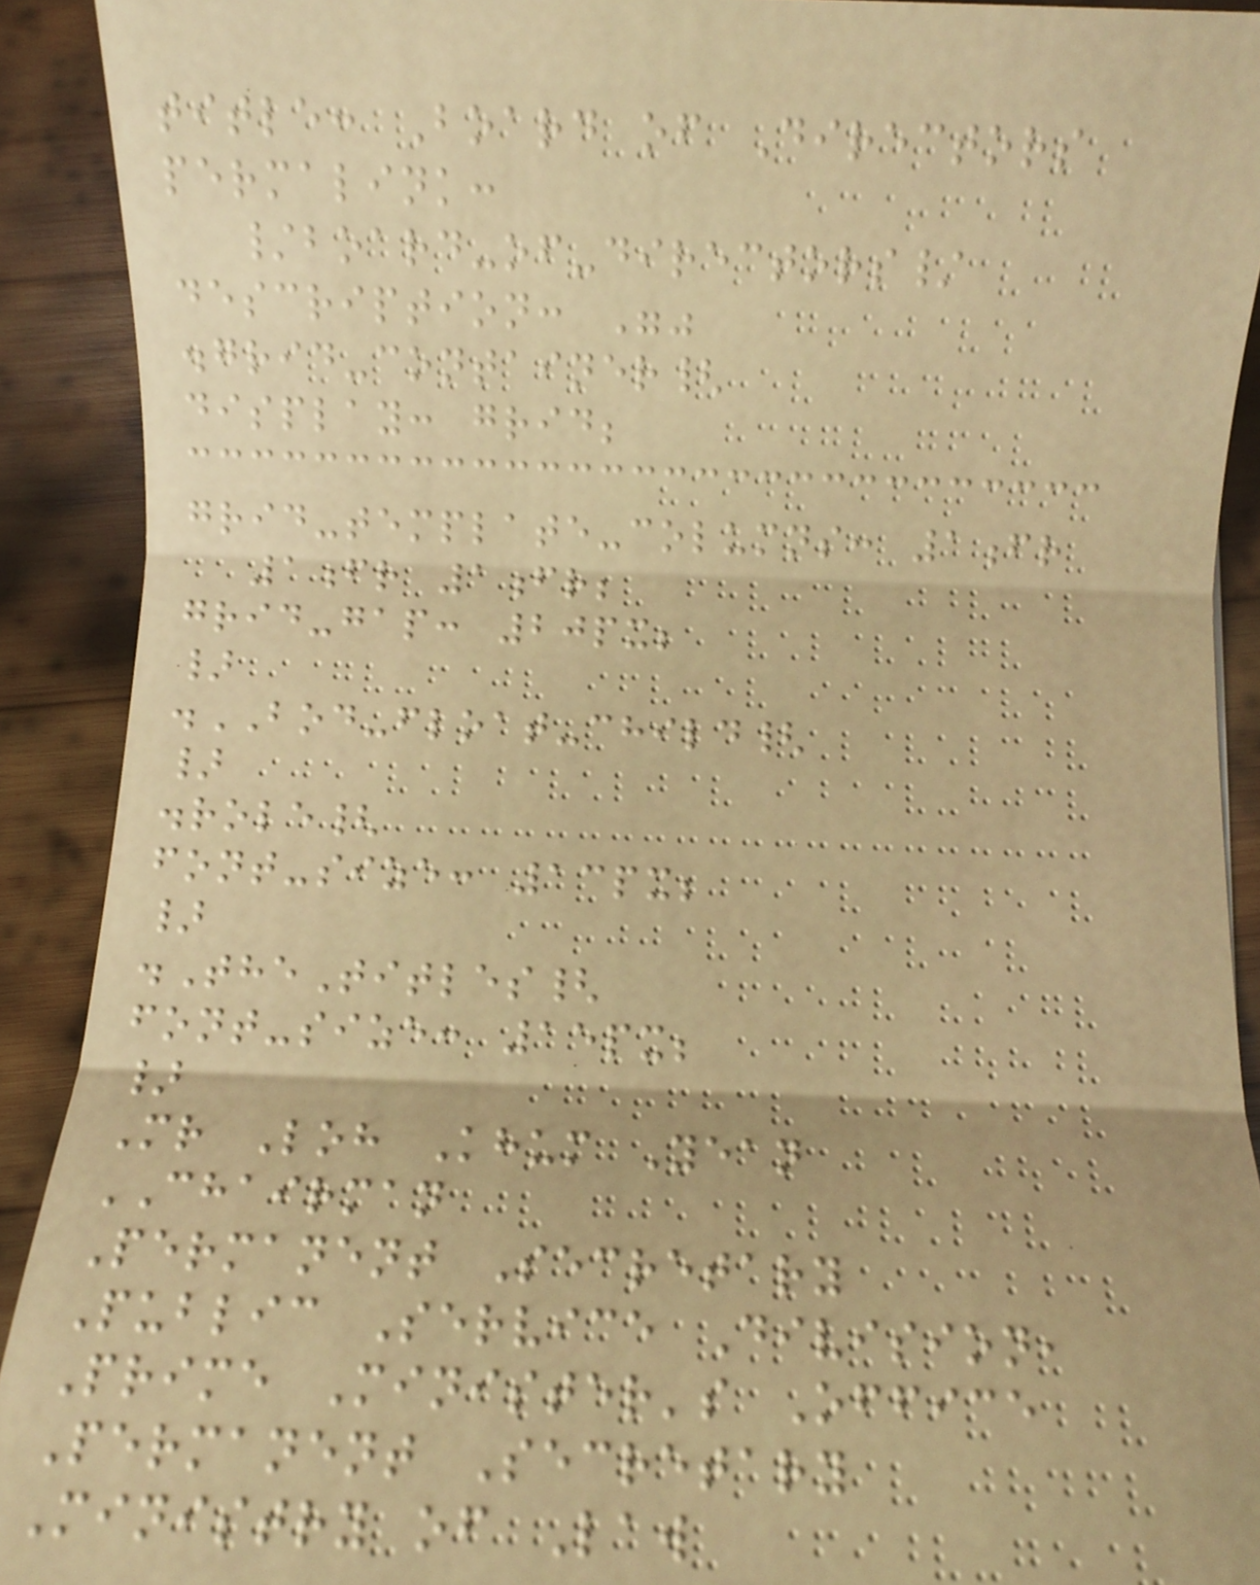title: Board of Directors
permalink:
/board-of-directors/
description: ""
.grid-container{
display: grid;
grid-template-columns: 1fr
1fr 1fr;
grid-gap: 20px;
}
.BOD-float-child{
}
.role{
font-size: 13px;
}
.TheTitles{
font-size: 15px;
}
Mr Loh Khum Yean
CHAIRMAN
Permanent Secretary
Public Service Division,
Prime Minister's Office
Permanent Secretary
Ministry of Law
